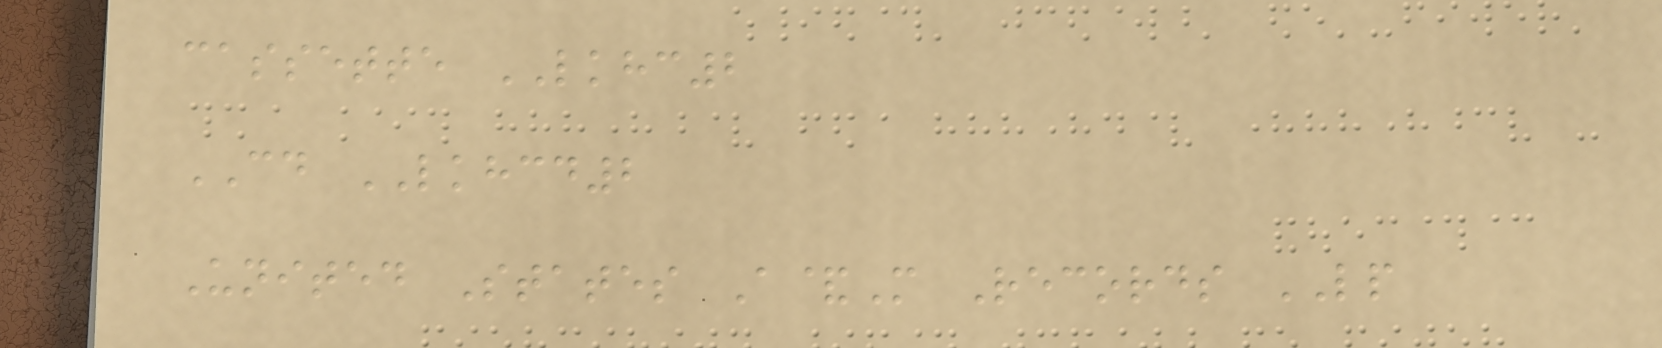cassette LKHC2
CD LKHCD2
United States A&M Records LP
